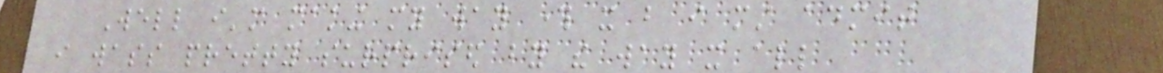Well i'm making my way through it but i must admit
i wass pretty surprised by the way it all
